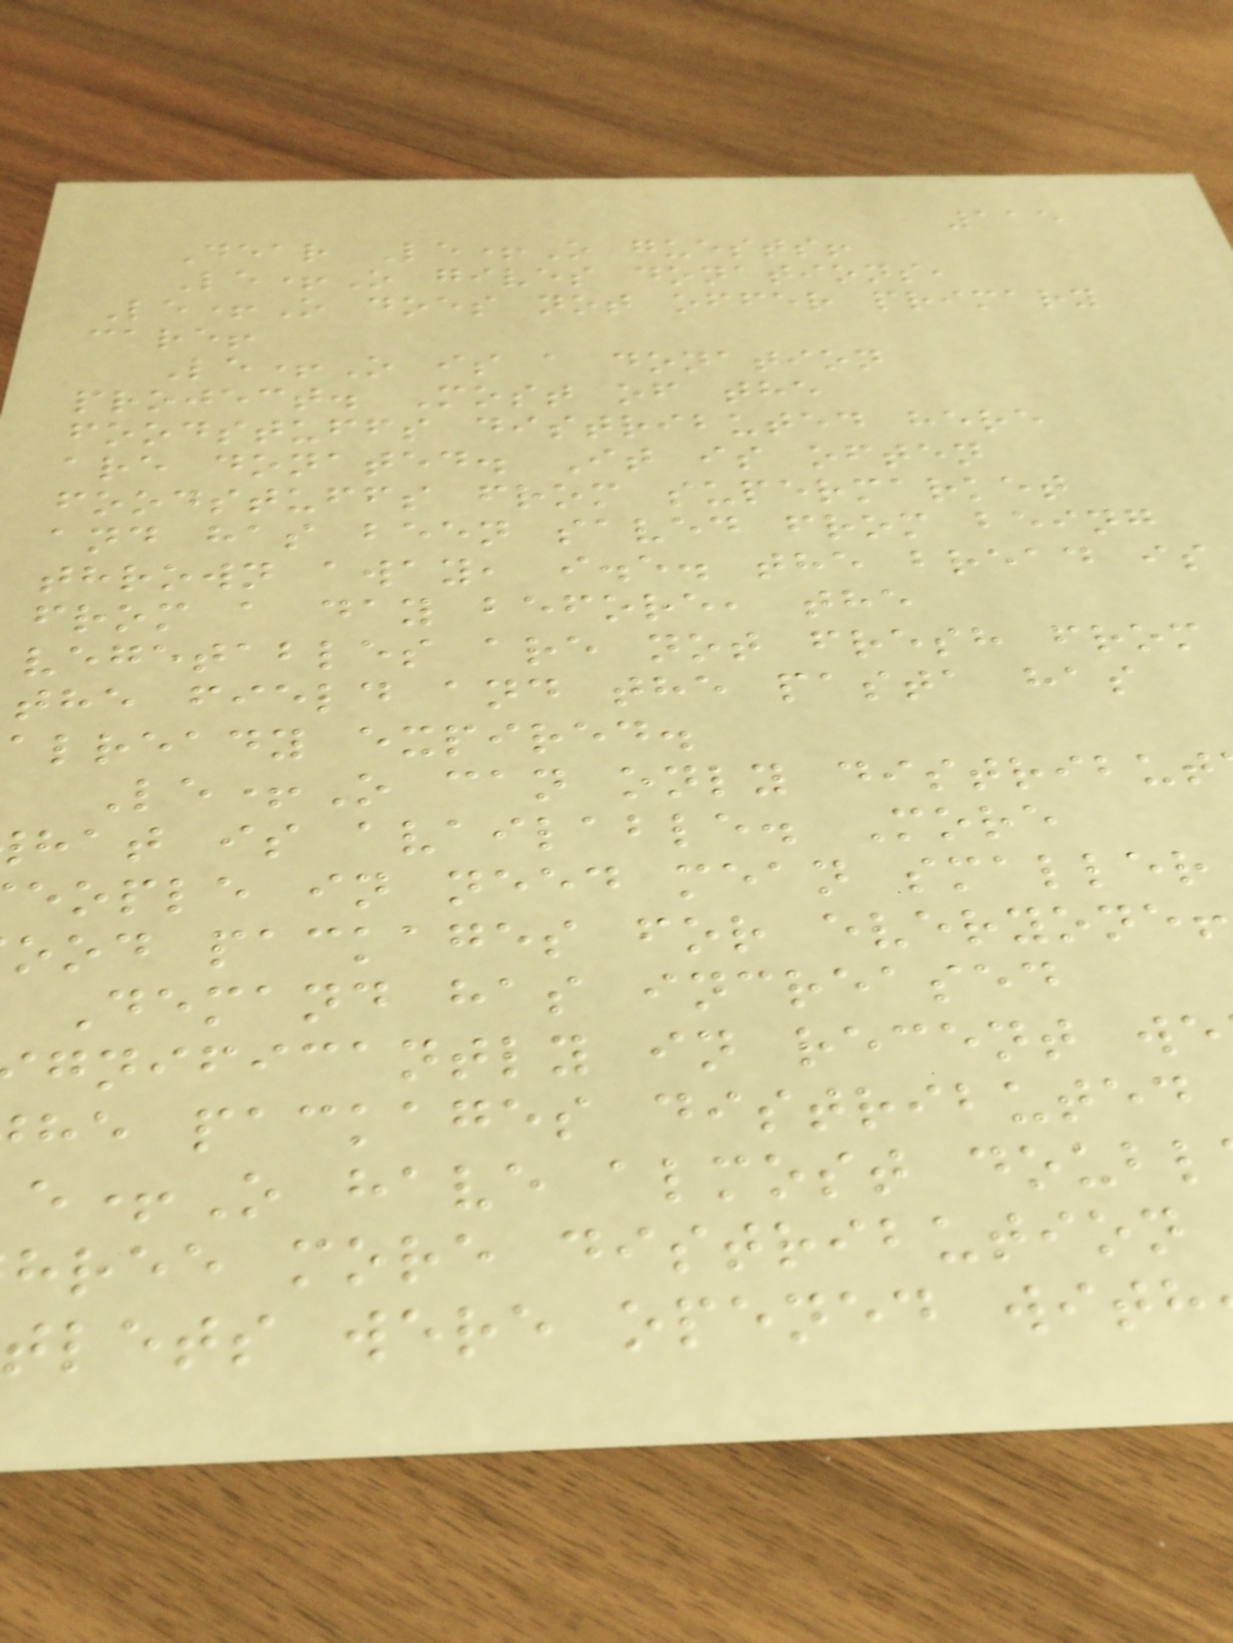115
Dear Le+O guests!
Le+O gives donations,
Le+O does not offer primary
care!
Le+O is a donation
project. Most of the
foodstuffs distributed here
are donated. It is often
foodstuffs from supermarket
and has been saved from being
thrown away, i.e. the bread is
from a day before, the
vegetables are not fresh from
the field and the pasta has
already expired.
Le+O can only distribut
hat is available. More
eople in need mean smaller
ood packages for everyone!
Demand has increased
gnificantly in recent we
he packages distributed
e+O have almost doubl
hree more distribution
tlets were opened with
